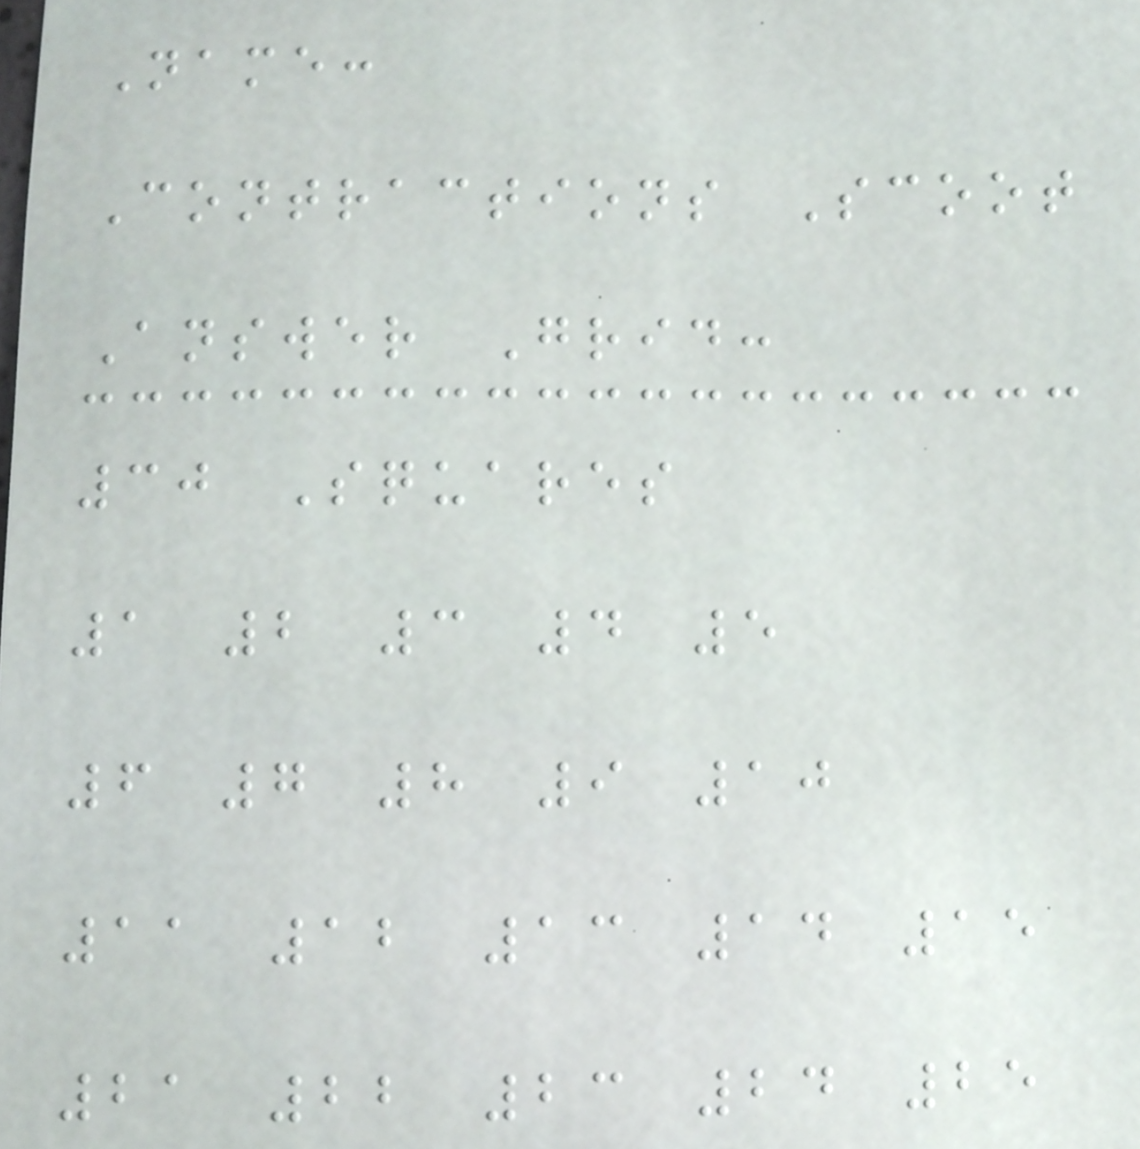Name:
Contractions Scoot
Answer Grid:
30 Squares
1 2 3 4 5
6 7 8 9 10
11 12 13 14 15
21 22 23 24 25
